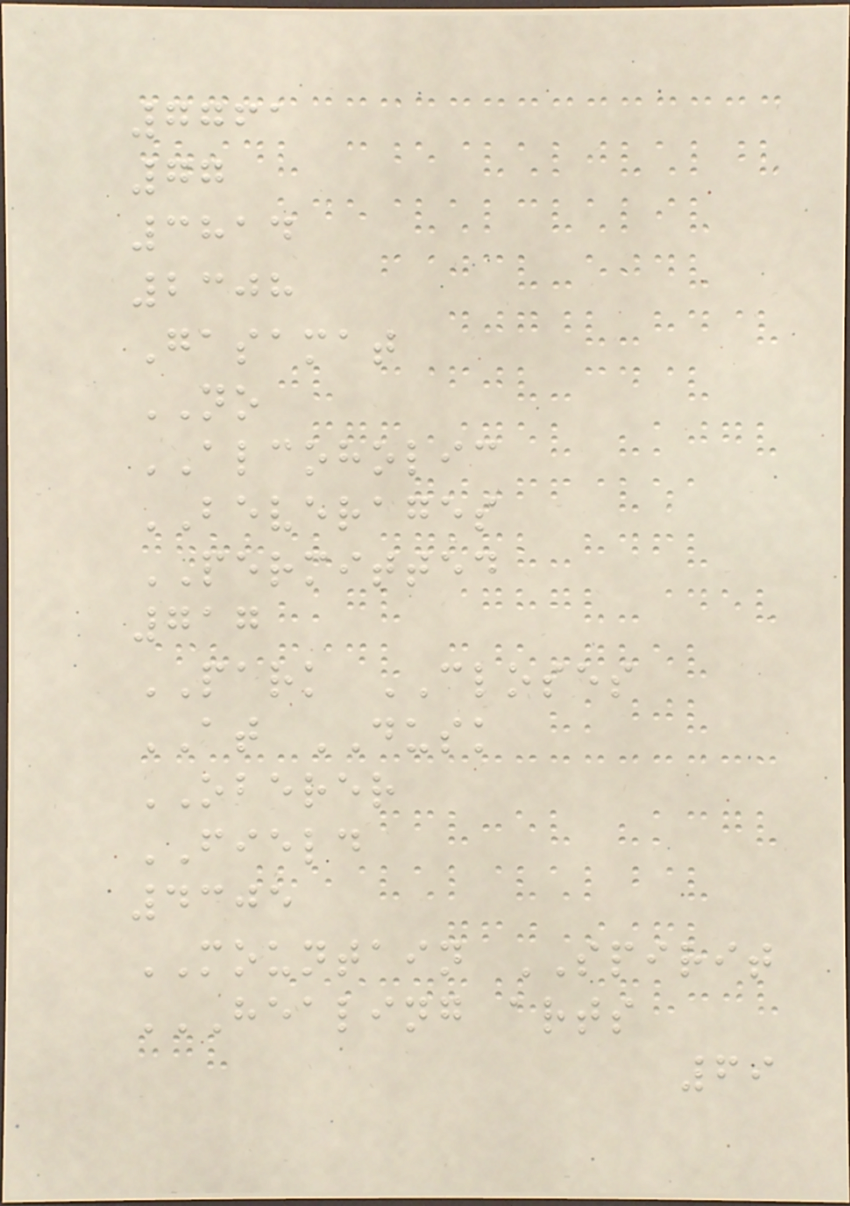7761
77
3814
2308
Gasamat
NO
ALCOHOLIC
BEVERAGES
PERMITTED
717
PARK CLOSES
AT DUSK
OBERER
FIELD
4305
MOUNTAIN SPIRIT
HEALING ARTS
69
